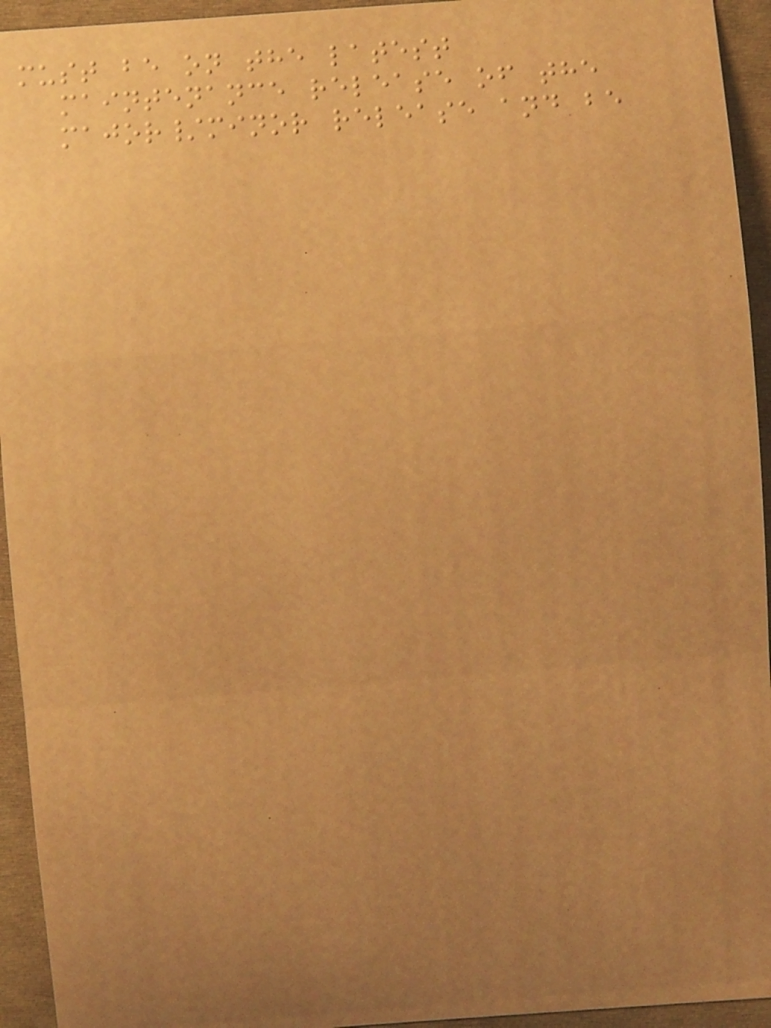must be on the latest
maintenance release of the
major/minor release and be
